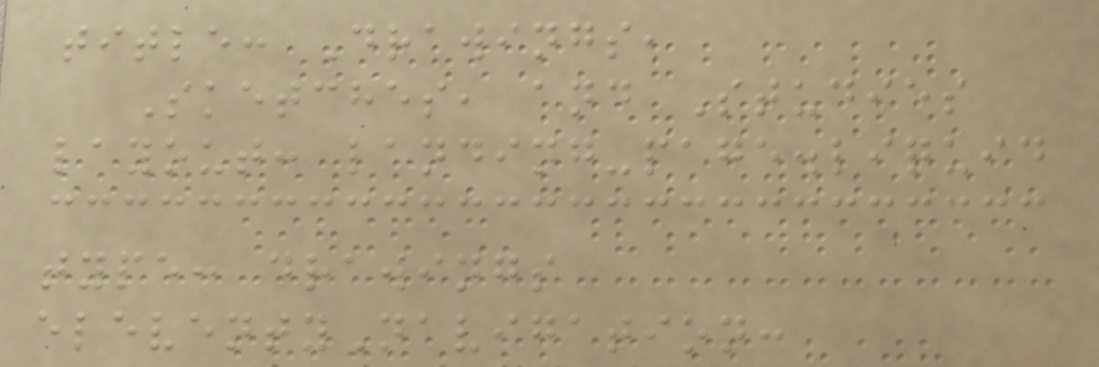title: Drawings,
Sketches, and Studies
layout: landing-page.liquid
type: drawings
eleventyNavigation:
